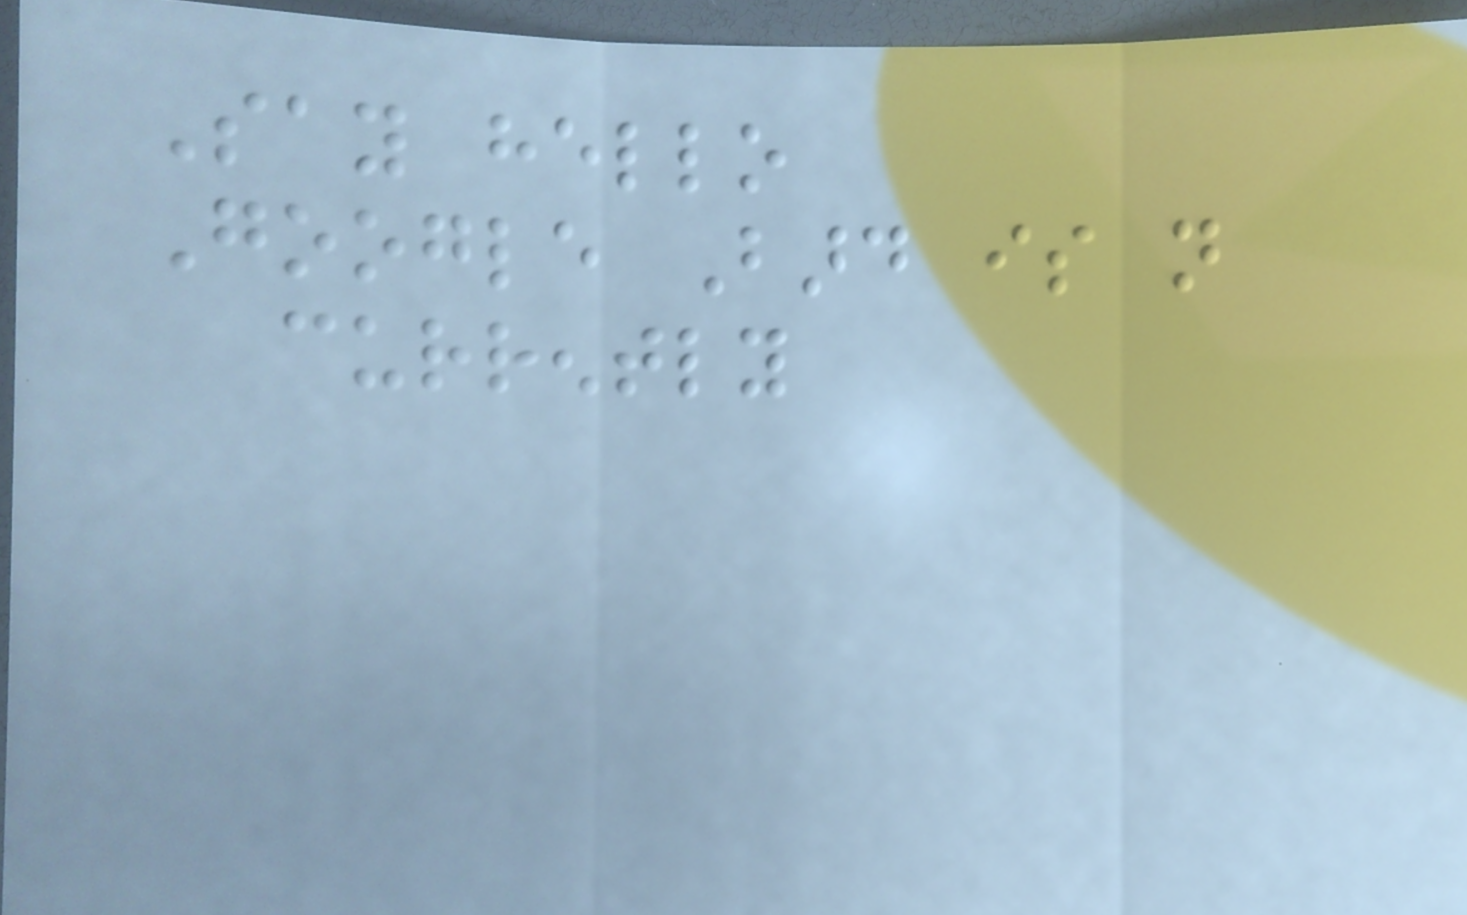Say hello
Google Bard is not
currently
